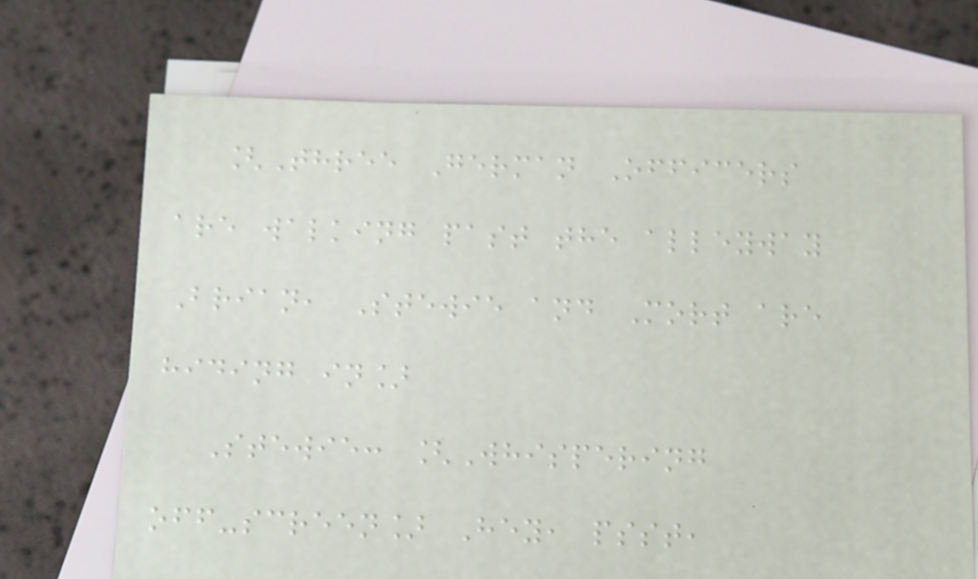[Three German Officers
are walking past the alleyway
Brian, Stewie and Mort are
hiding in]
Stewie: [Whispering
off-screen] Hey, psst,
